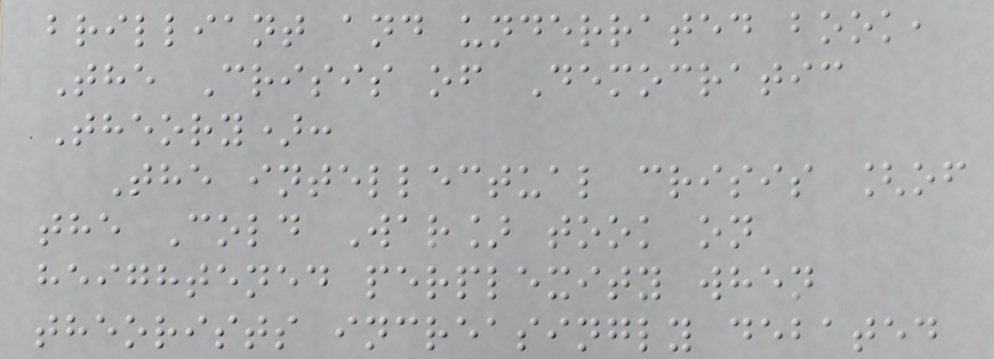brilliant and underrated book,
The Crisis of Democratic
Theory):
The intellectual crisis [of
the Cold War] took on
heightened perplexity when
theorists increasingly debated
